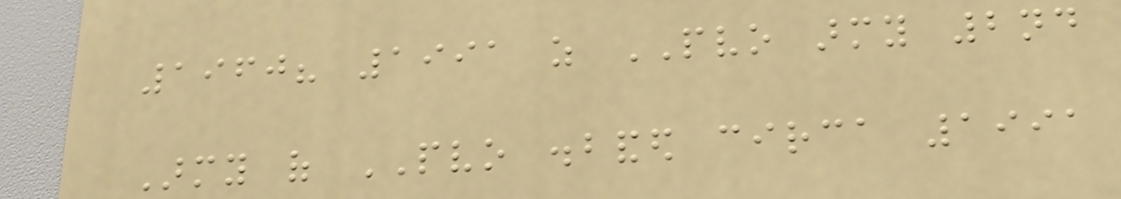1960? 1991 as PVO army 2nd
Army of PVO disbanded circa 1991
